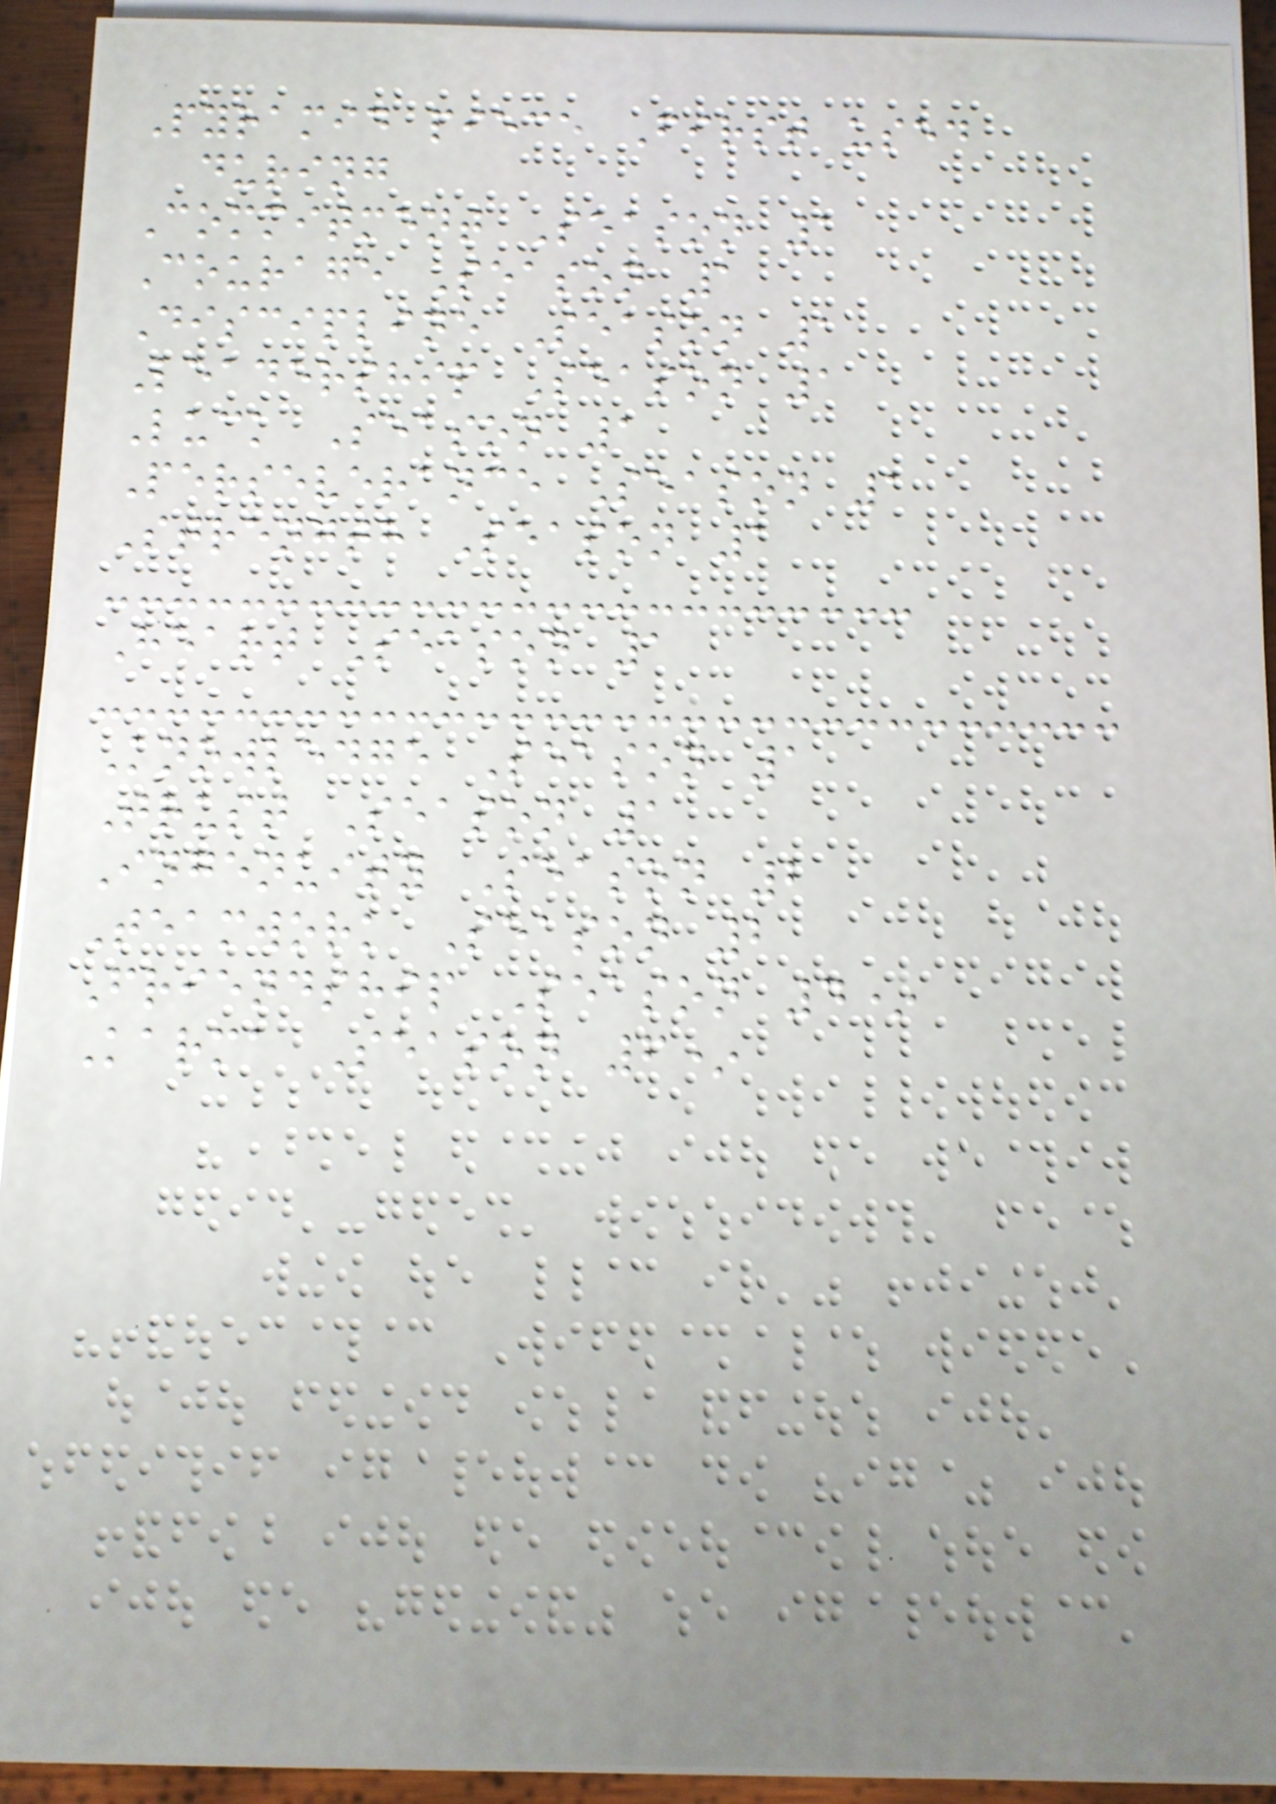Pyramid piece First used
during
Commitment Season 1
Courage Season 1
Discipline Season 1
Leadership Season 1
Luck Season 1
Perseverance Season 1
Strength Season 1
Heart Season 1
Knowledge Season 1
Trust Season 1
Ingenuity Season 2
Teamwork Season 2
Friendship Season 4*
Karma Season 6*
